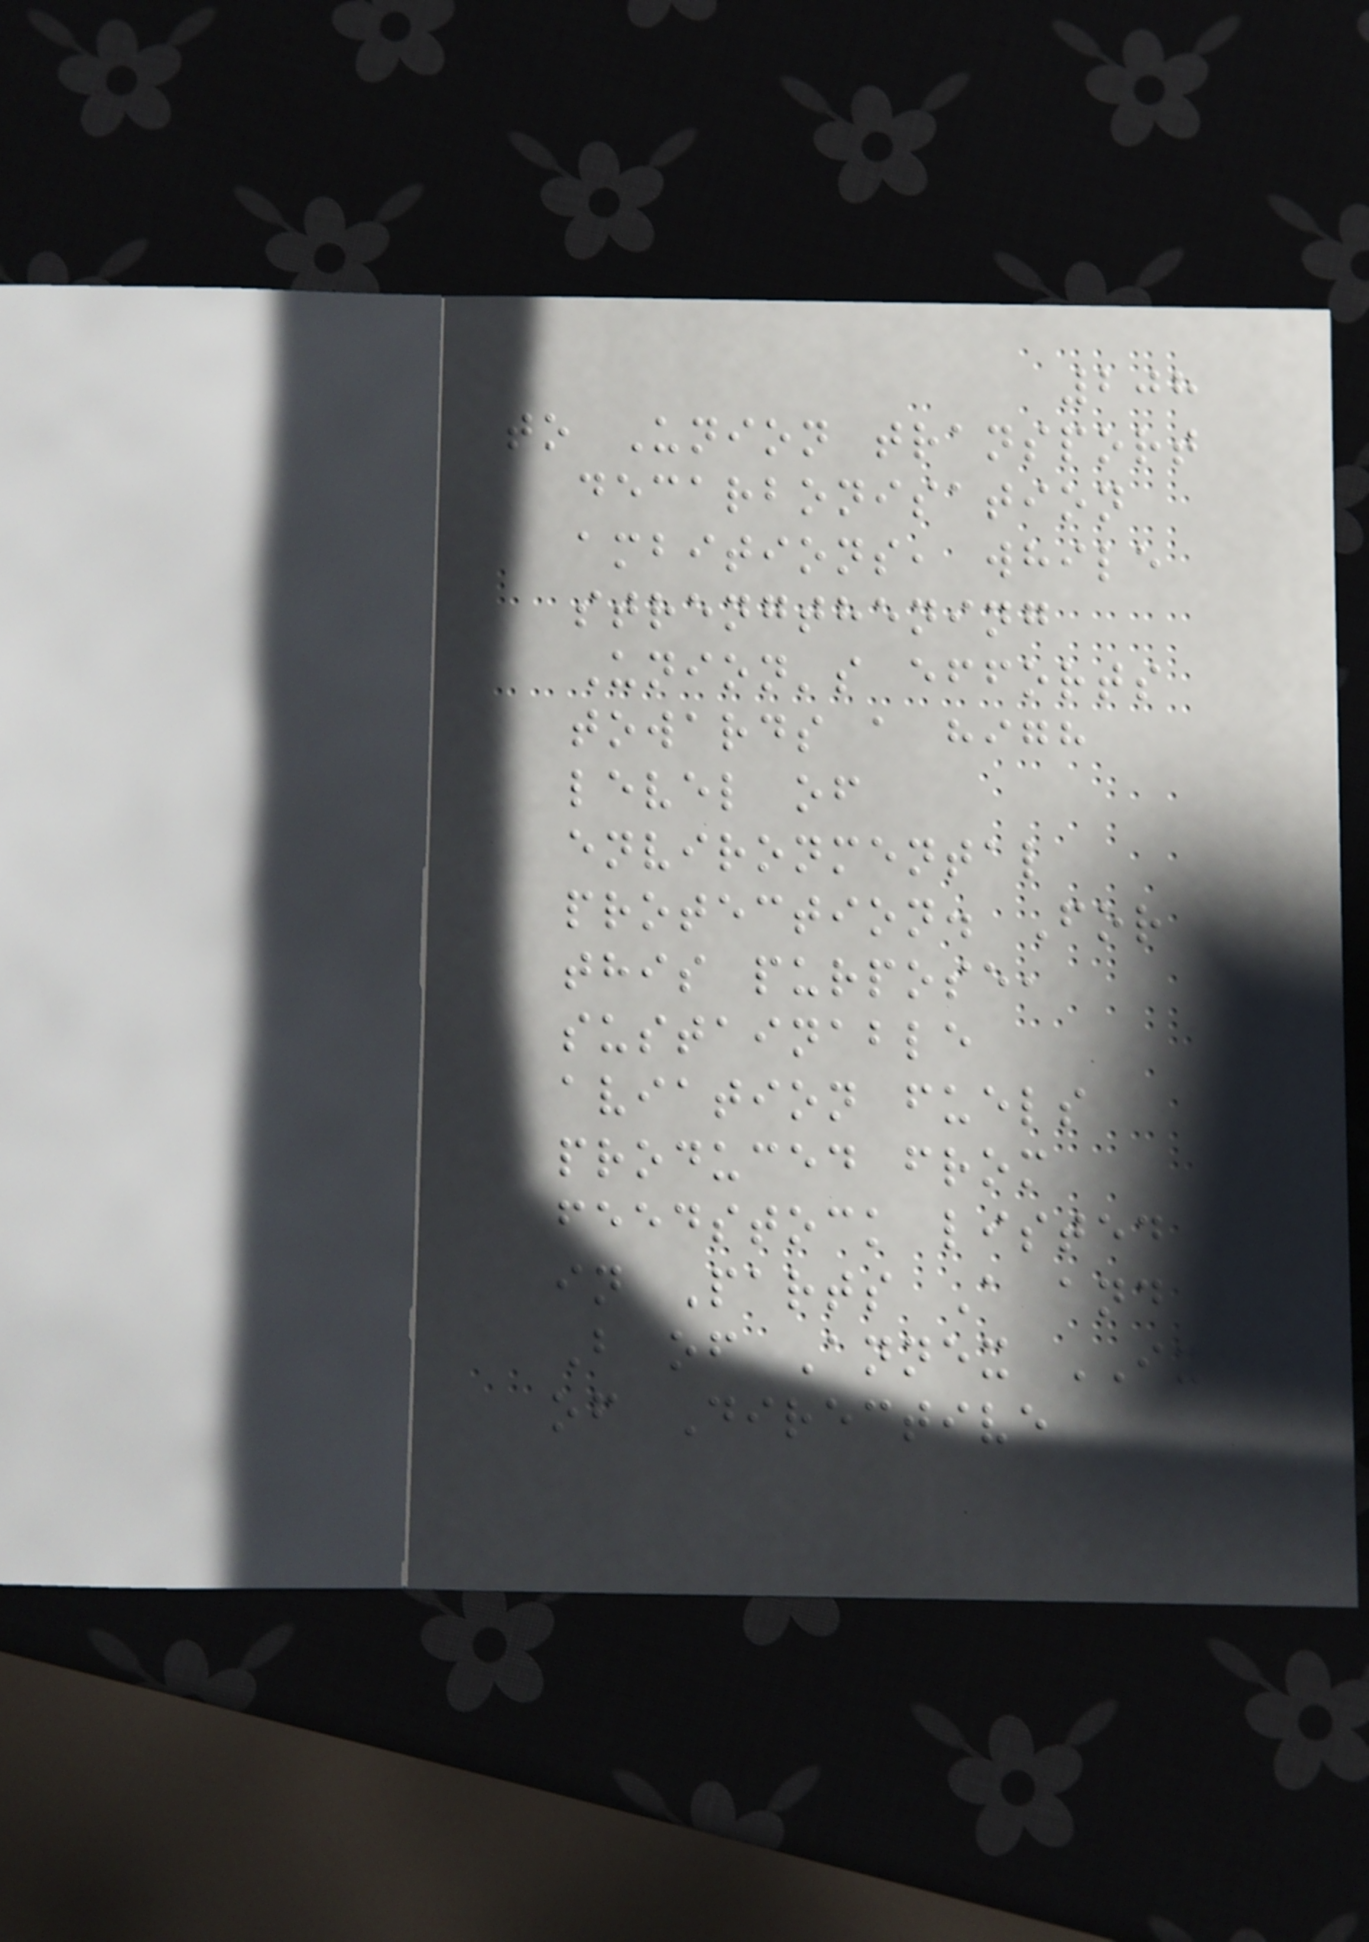208
to Union transport
decarbonisation
ambitions, while
strengthening
Union's efforts
towards a high
level of
environmental
protection. For
this purpose,
sustainable
aviation fuels
produced from
feedstock listed
in Parts A and
B of Annex IX
of Directive
